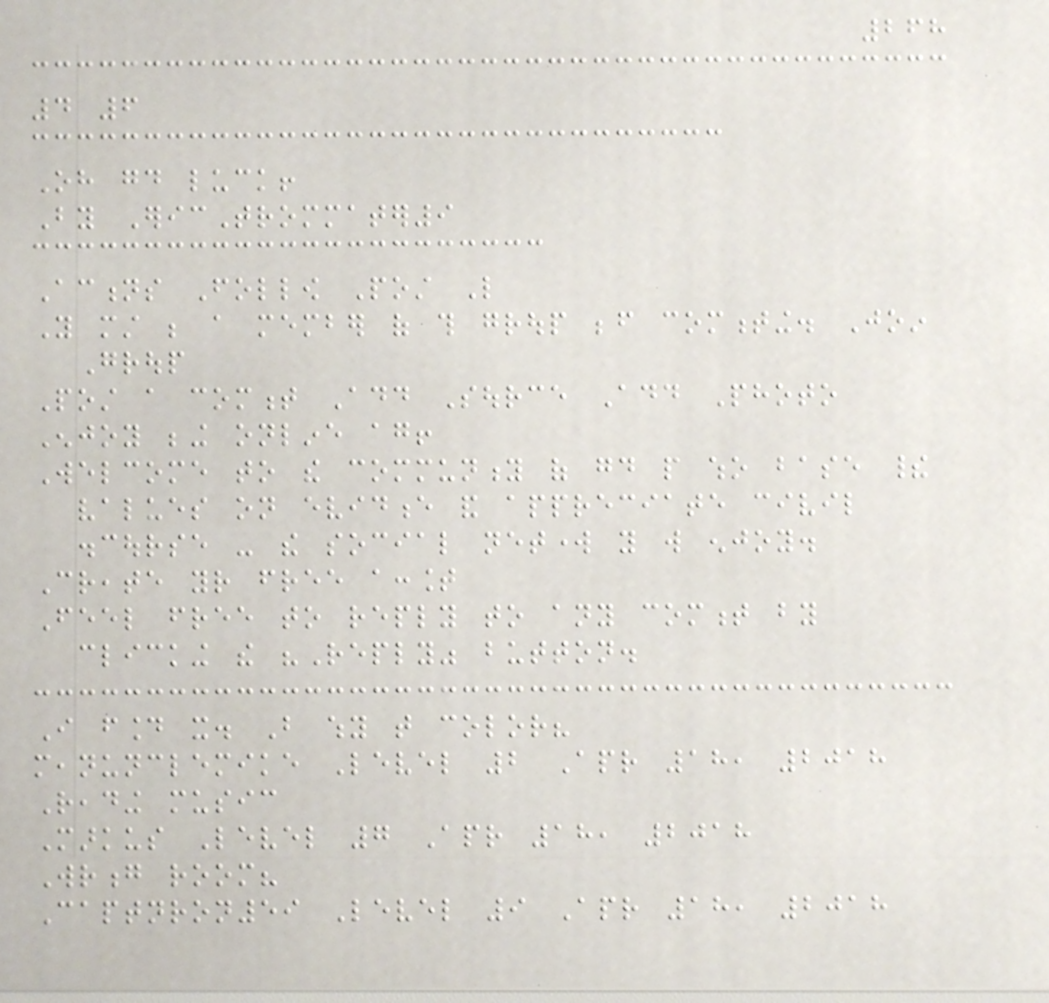268
4 6
Oh good luck!
By EricTrommater9
Actions Follow Post Like
You must be a member of this group before commenting. Join
Group
Post a comment Add Source Add Photo
Enjoy being online again!
Welcome to the community of good people who base their
values on evidence and appreciate civil
discourse - the social network you will enjoy.
Create your free account
Feel free to reply to any comment by
clicking the "Reply" button.
I found it. But why that color?
meanunclemike Level 2 Apr 18, 2018
Reading music
Markus Level 7 Apr 18, 2018
Wrong room?
Captnron59 Level 9 Apr 18, 2018
